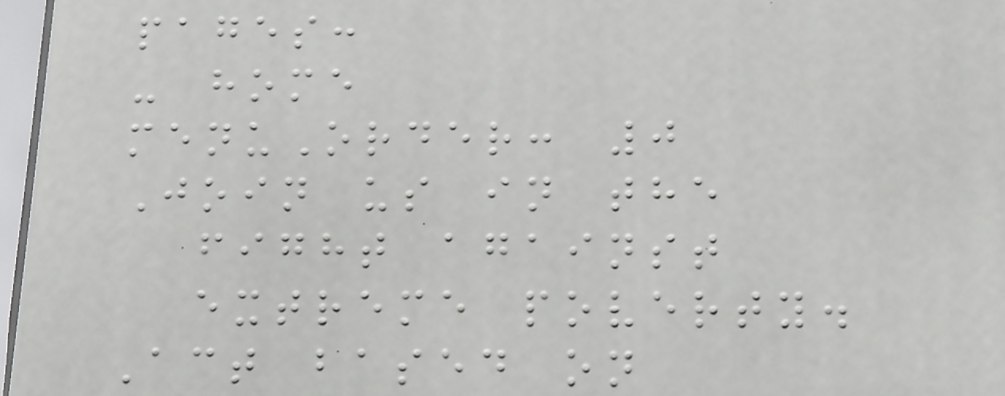pages:
- home
menuOrder: 0
Join us in the
fight against
extreme poverty.
Act based on
